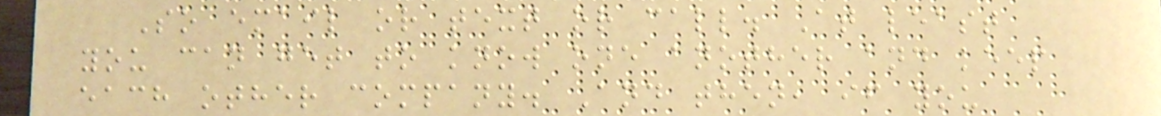So email or text or call. At least
you can get to know one another and keep
each other company. And then, if you
